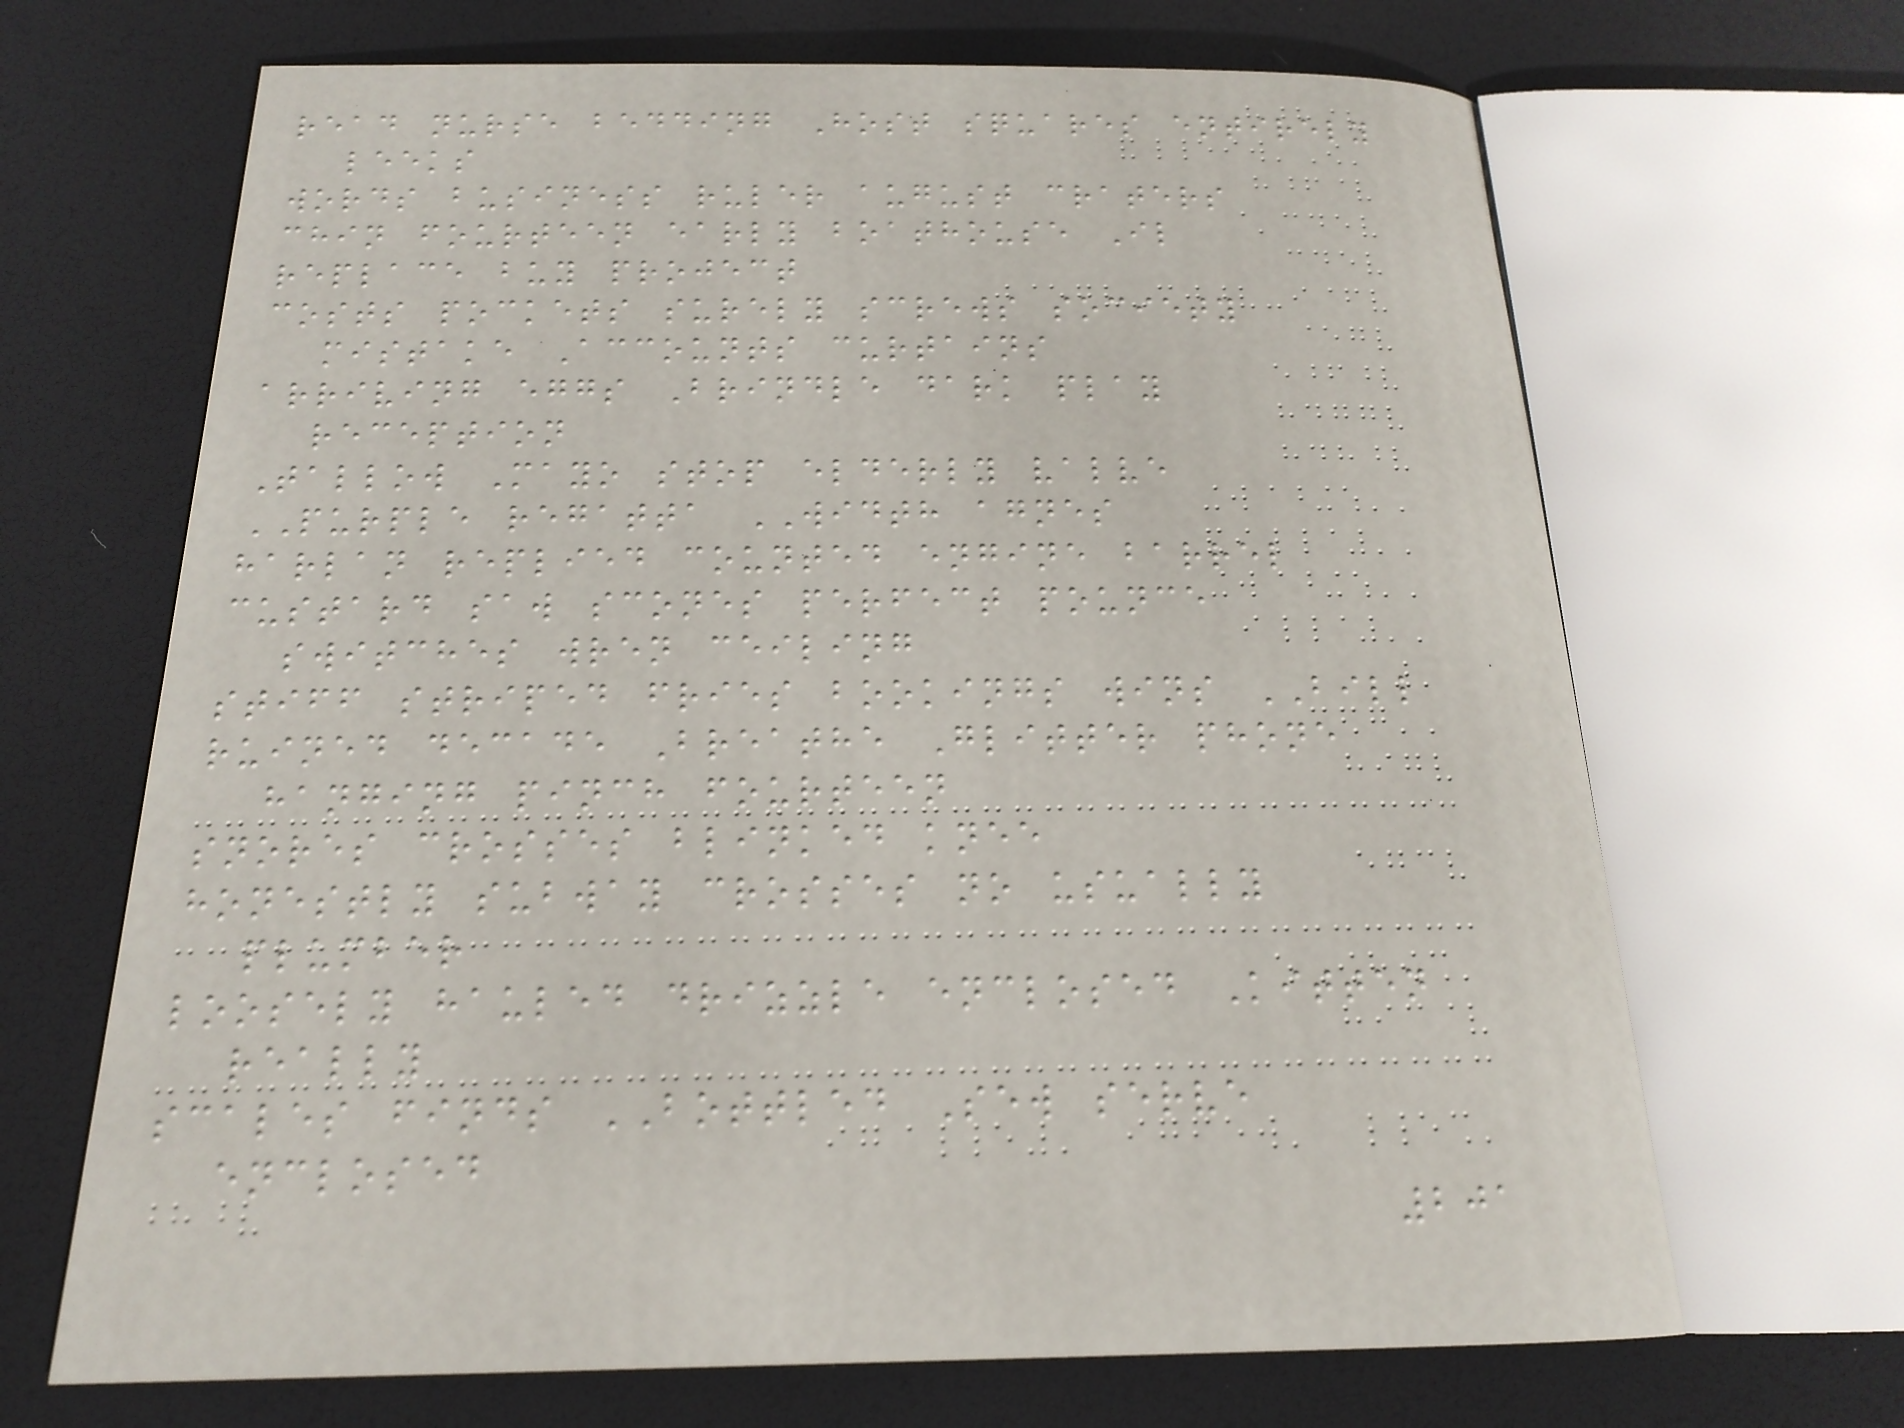read nurse bedding Host squares entirely
leeks
words business ruler august craters
chin fourteen early boathouse Il
replace buy project
costs pockets surely screws society
mistake Accounts curtains
arriving eggs Brindle dark play
reception
Tallow Mayo stop elderly valve
PURPLE regatta WIDTH agnes
harlan replied counted engine barrel
custard saw scones perfect pounce
switches wren ceiling
stiff striped fries bookings wins BILL
ruined decade Breathe Glitter phone
hanging pinch fourteen
snores crosses blinked knee
honestly subway crosses no usually
plumber
loosely hauled drizzle enclosed Kitten
really
scales finds BOTTLED Sew serve
enclosed
201
